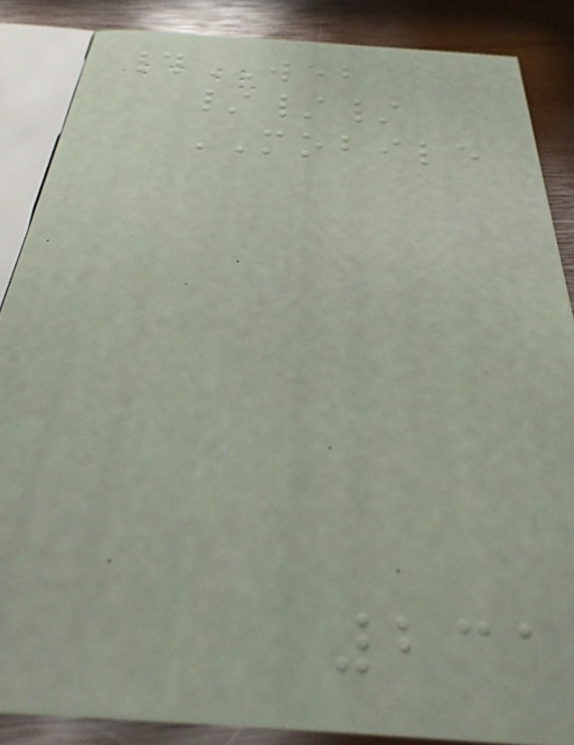#WEB
///
MOBILE
231
